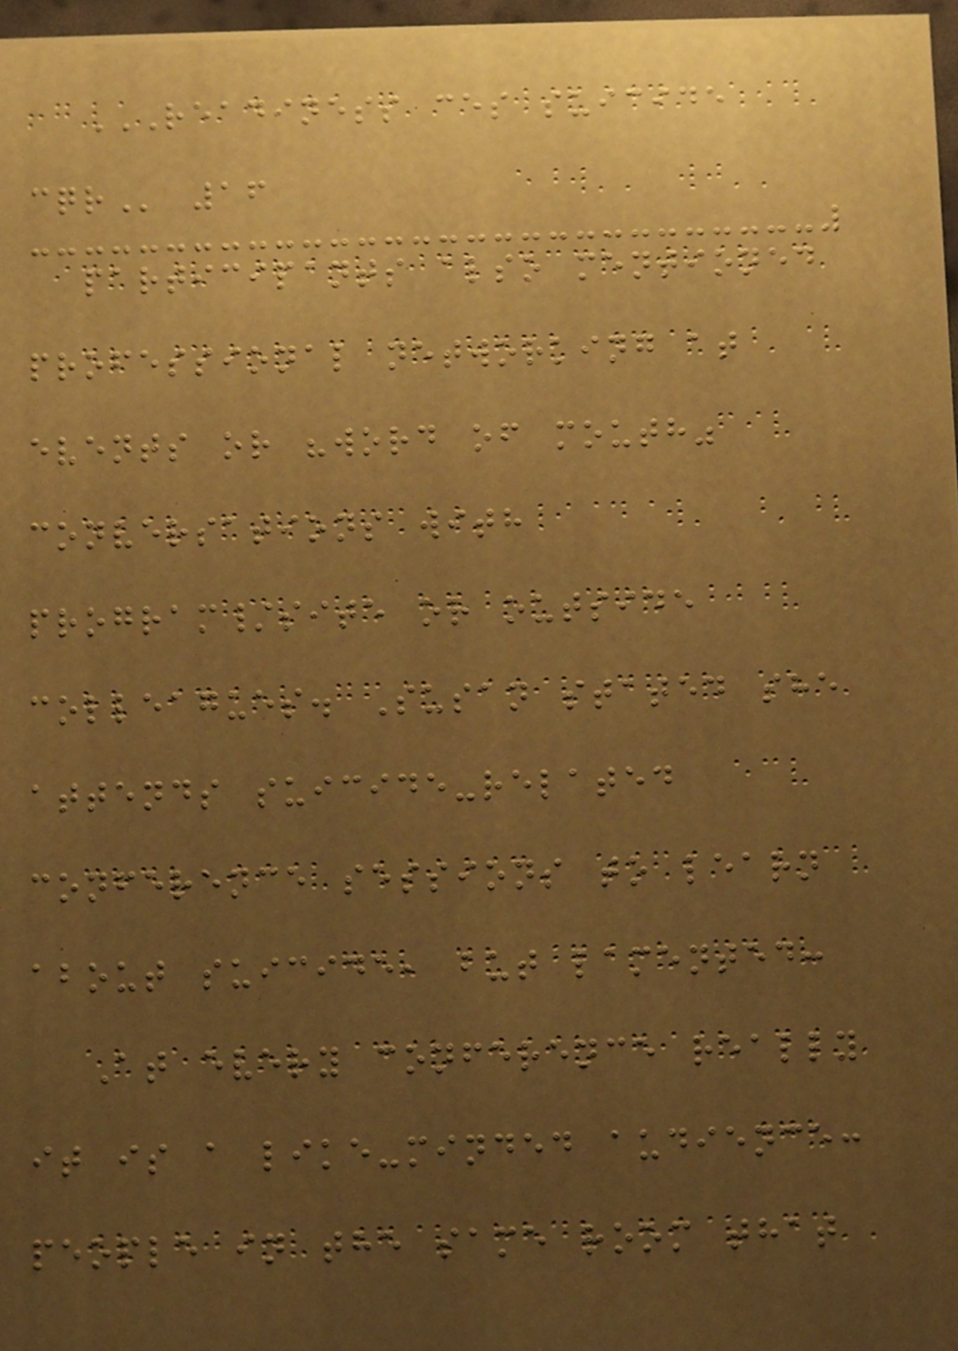READINESS CES SUICIDE
CQR 16
participants also mentioned
professional networking at
events or "word of mouth"
conversations with
program/site or outside
colleagues. Susan stated she
attends suicide-related
conference sessions to learn
about suicide, but lamented:
At every conference really
it is a like-minded audience:
people in the same room that
